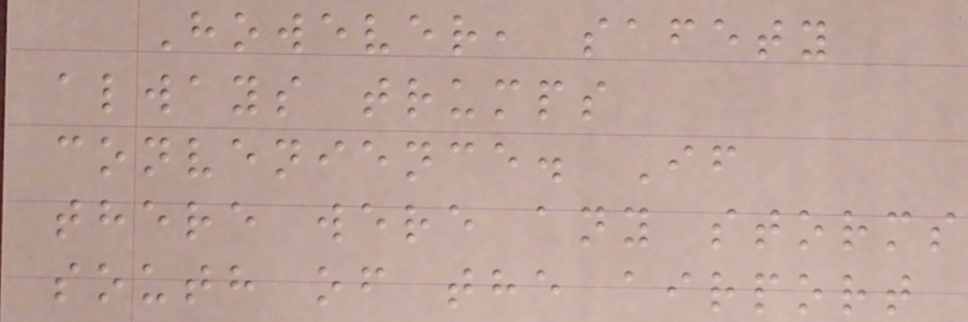However, safety
always trumps
convenience. If
there were any storms
south of the airport
